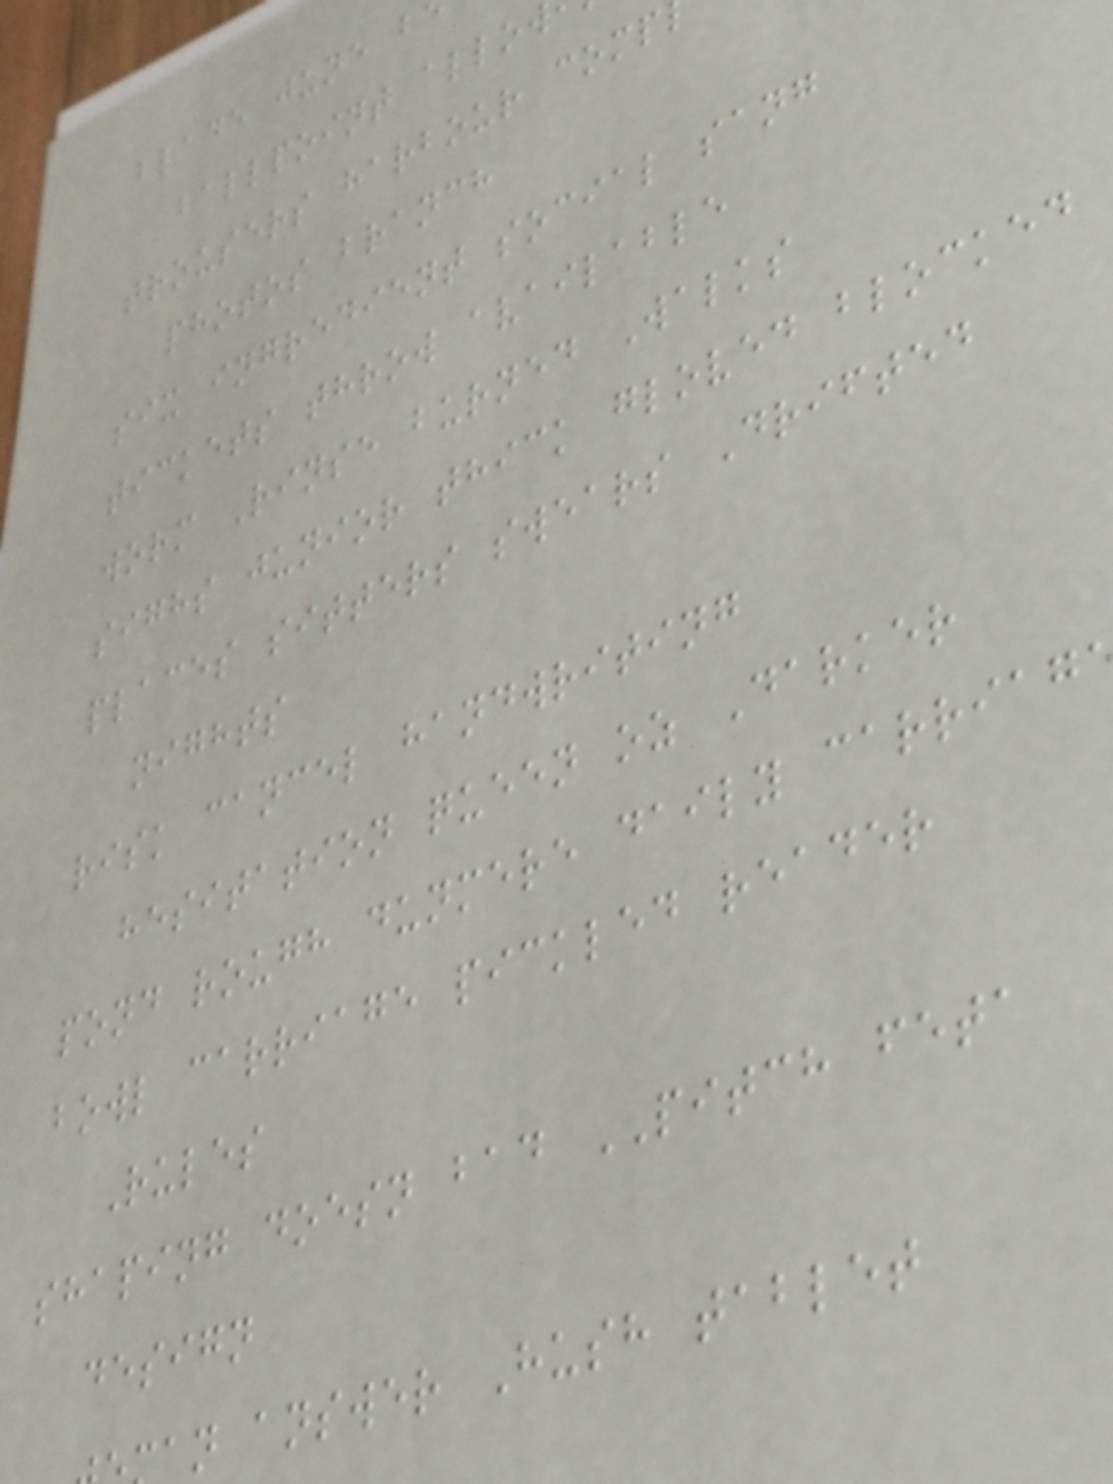blade june b
ballpoint allow
trousers harbour comp
photos branch
six ingredient social sang
tickets throw available
worm Rinse burned Walks
sighs junior thick gloved blocked
places sitters swears Drifted
nights
risk cancel handwriting
hesitation queen oz Darker
pond rough dunmere daily carriag
bowl carriage pickled reader
Rules
shaping doesn bad PITCH feta
design
an answer Hush tablet
